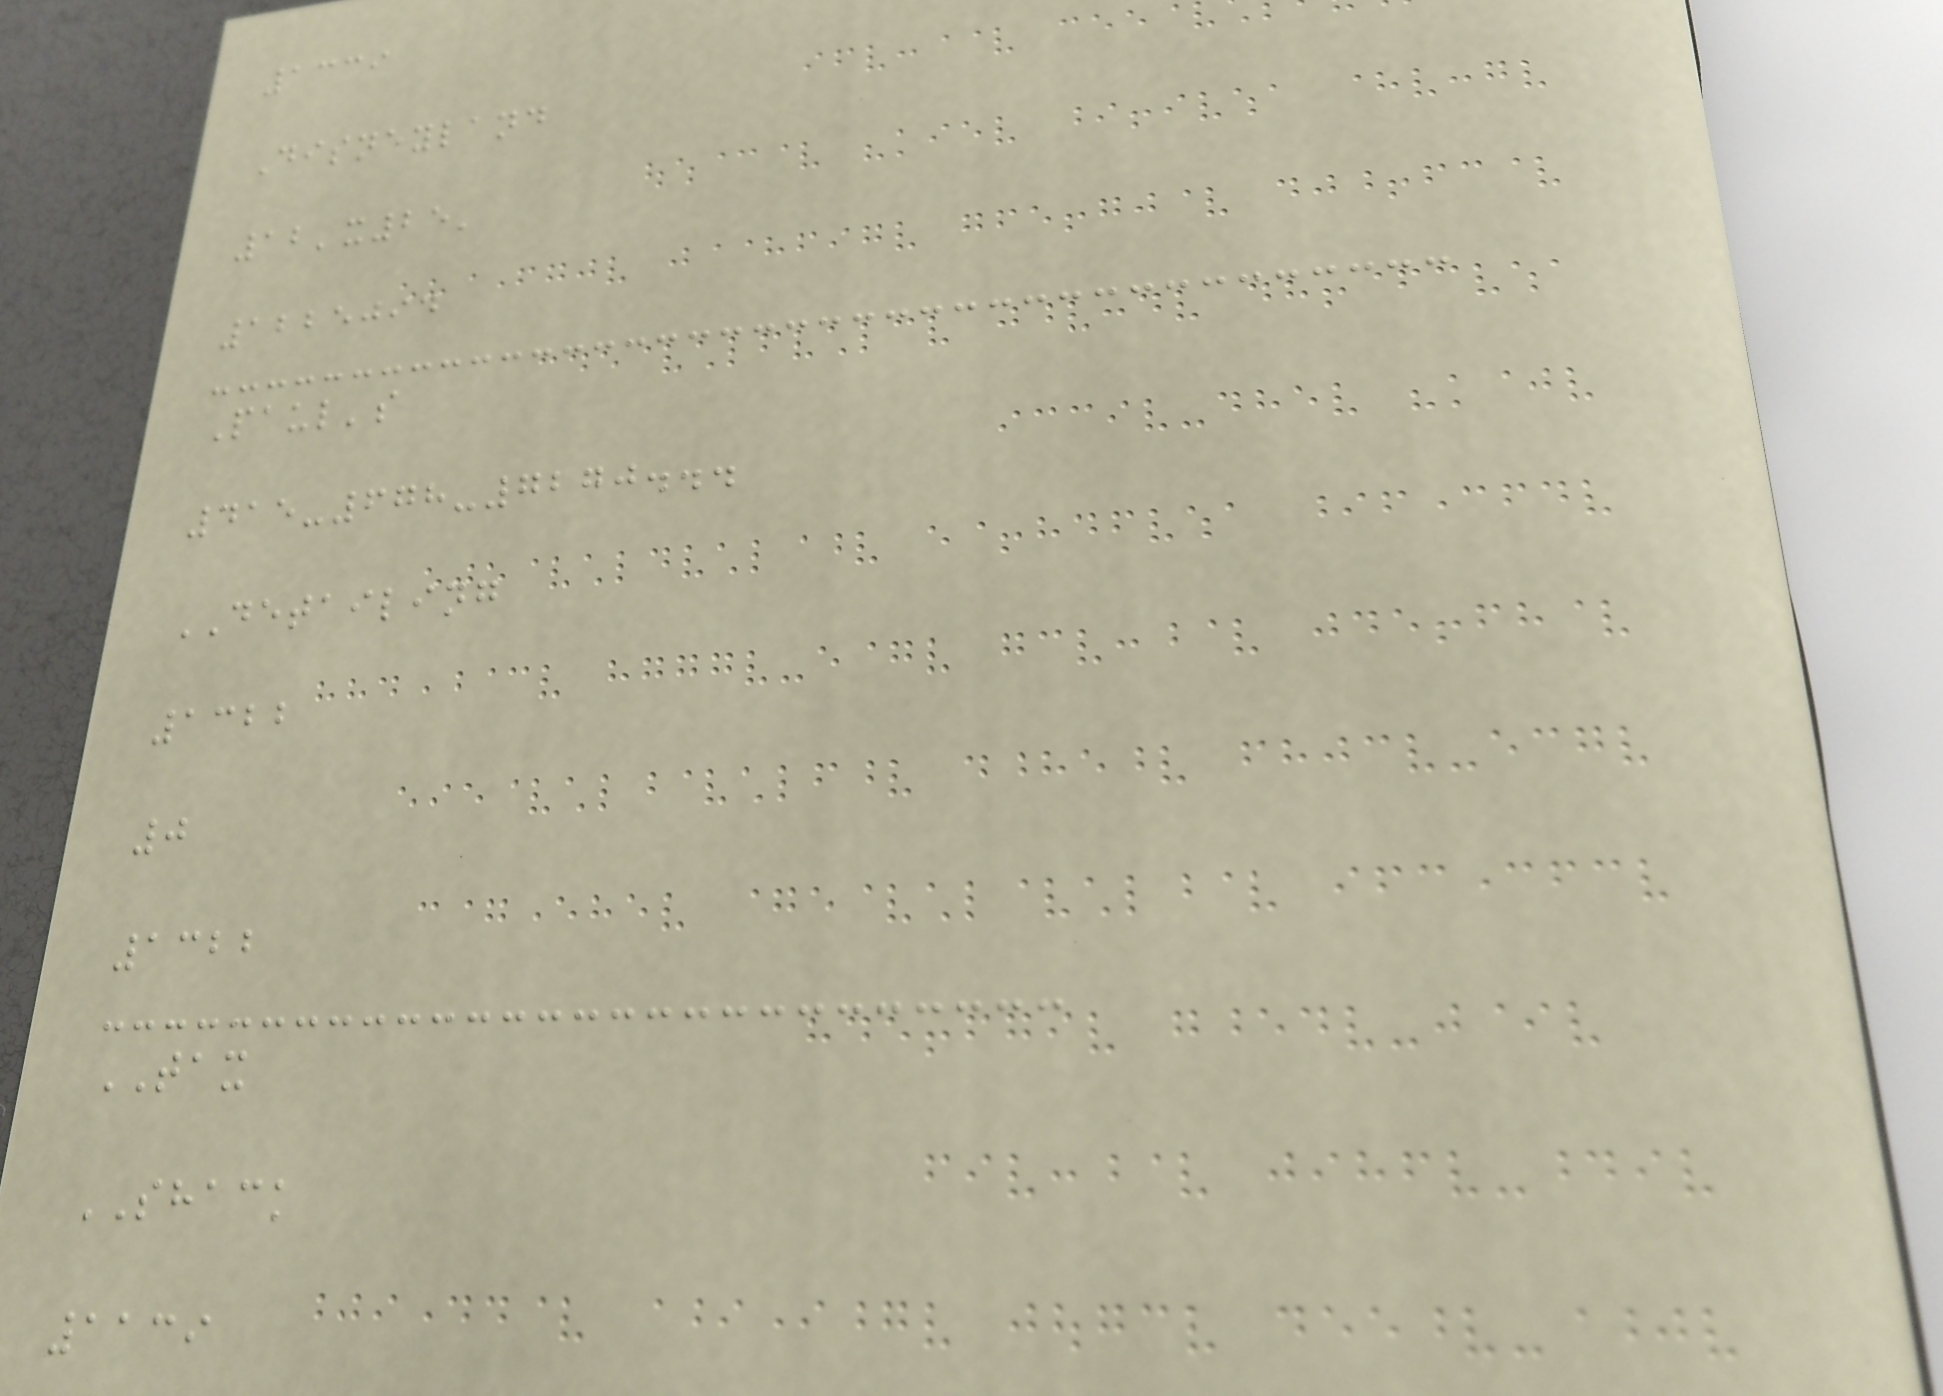1339
Disneyland
12'x25'
1225094
Paul's
415-678-7270...
DETAILING
1322
0
1322
TAX
SHACK
1139
